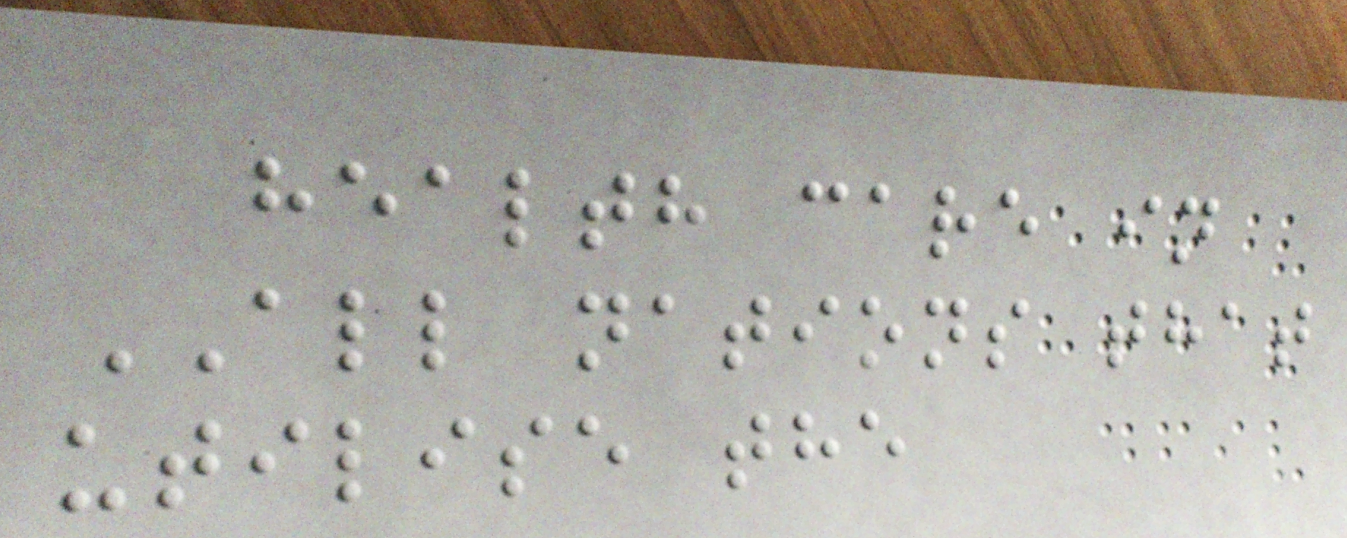health care in
ALL nations that
utilise the
